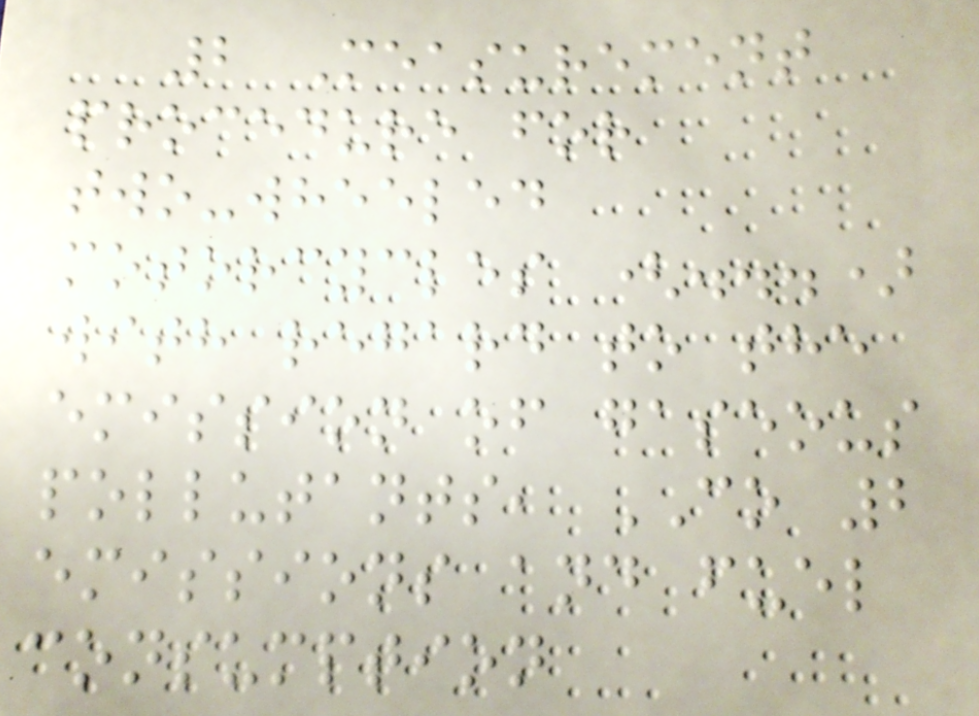2 Measurement
procedure for
two-wheeled
motorcycles (...)
with regard to the
emission of gaseous
pollutants, CO 2
emissions and fuel
consumption
